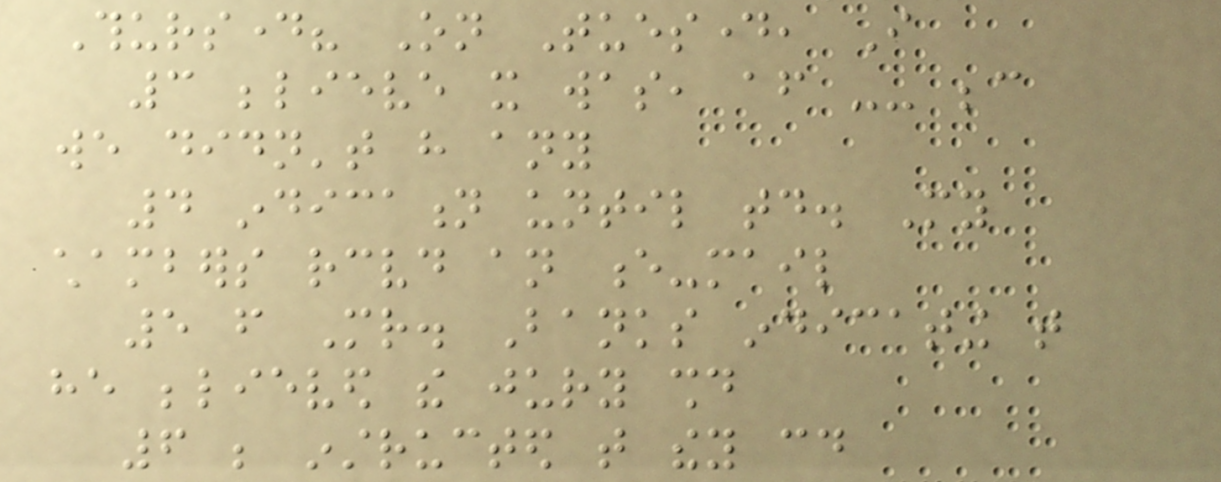Thursday? On Tuesday, I
3 believe it was, after -- because
we didn't have any
4 indication until today. My
chambers received an e-mail
5 from Mr. Banks indicating that
he believed the jury should
6 be instructed that they could
